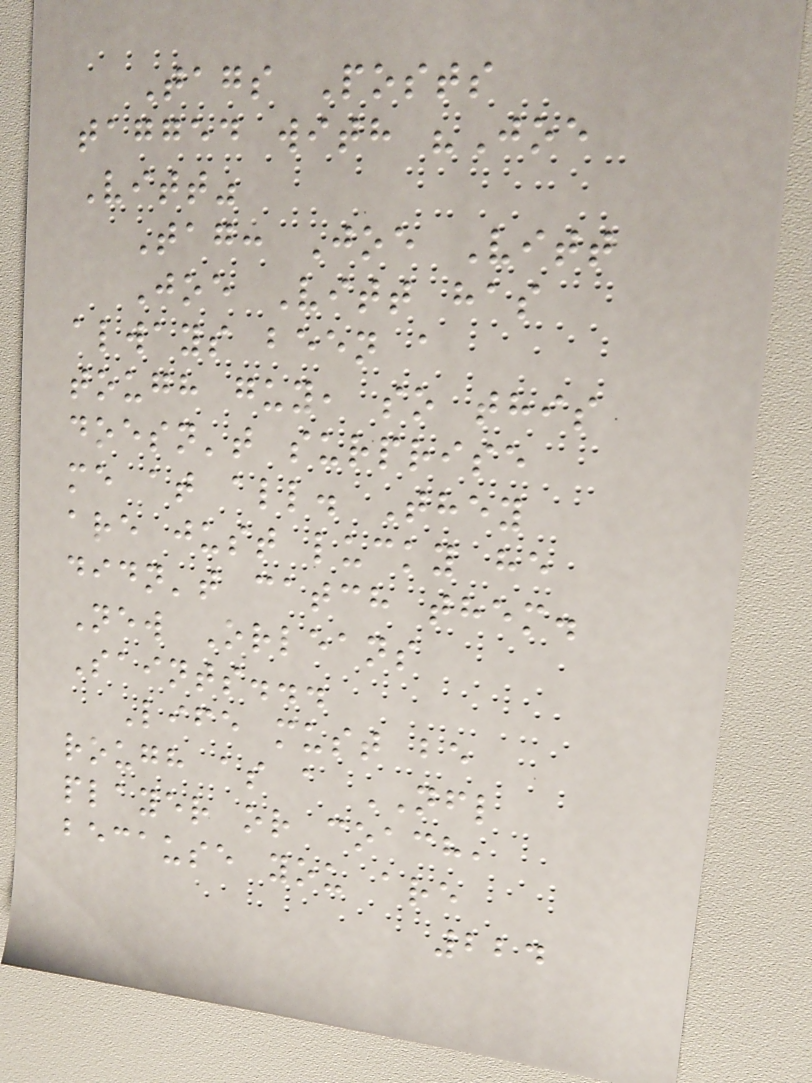Tags Posts
tagged with "Joe
Vitt"
Tag: Joe Vitt
Joe Vitt has
always been a
tough guy, so this
doesn't surprise
me at all. They
are just lucky he
didn't catch them.
New Orleans
Saints...
Life must be
rough as a NFL
player or coach,
because you are
224
